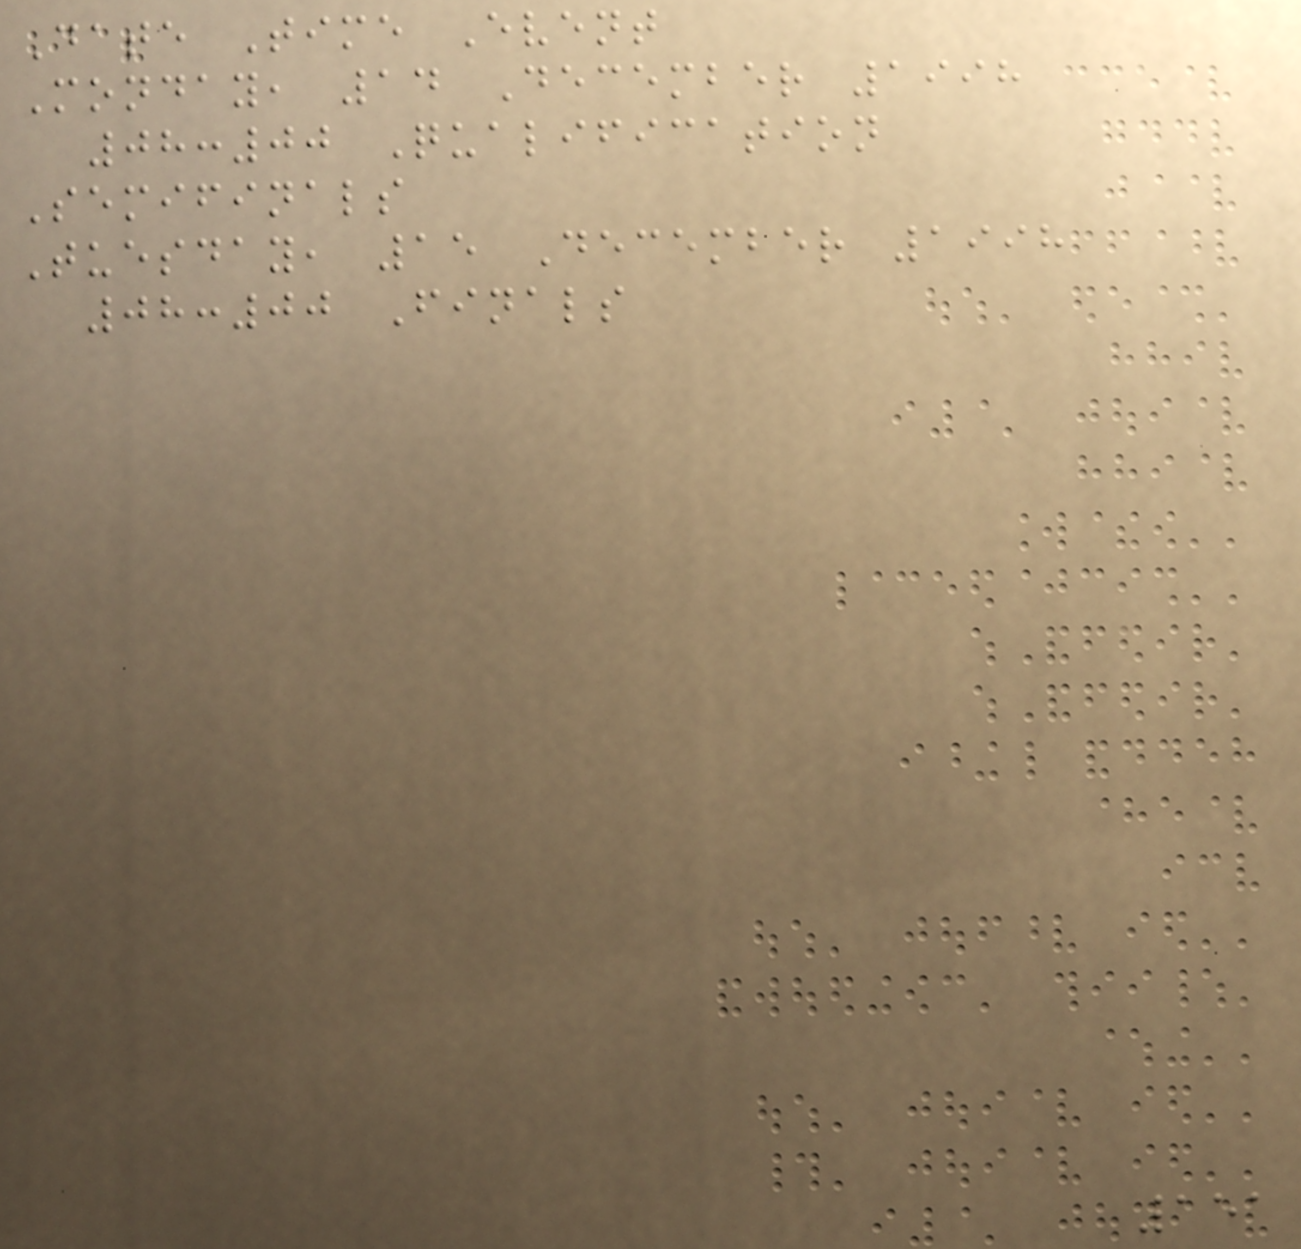Date Time Event
Monday, 14 December 1998
08:00 Qualification
Semifinals
Tuesday, 15 December 1998
08:00 Finals
151
